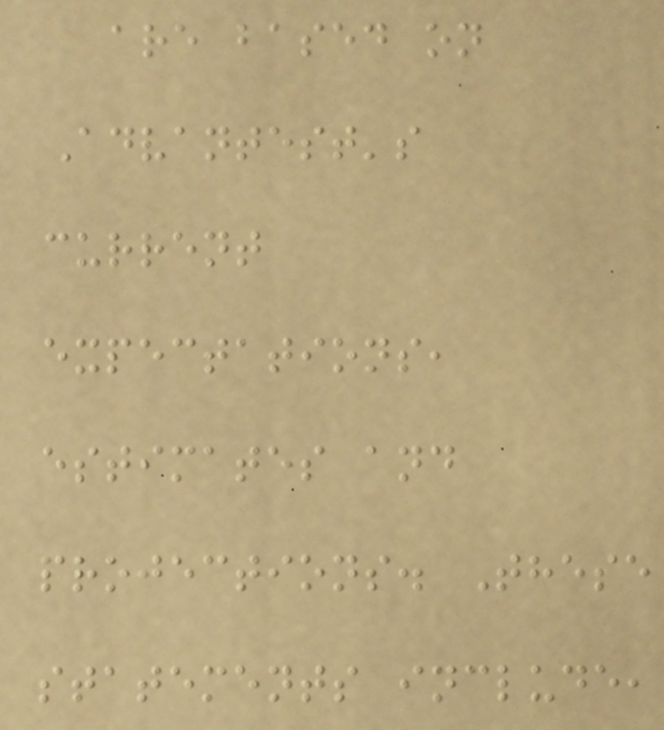are based on
Advantest's
current
expectations,
estimates and
projections. These
statements include,
